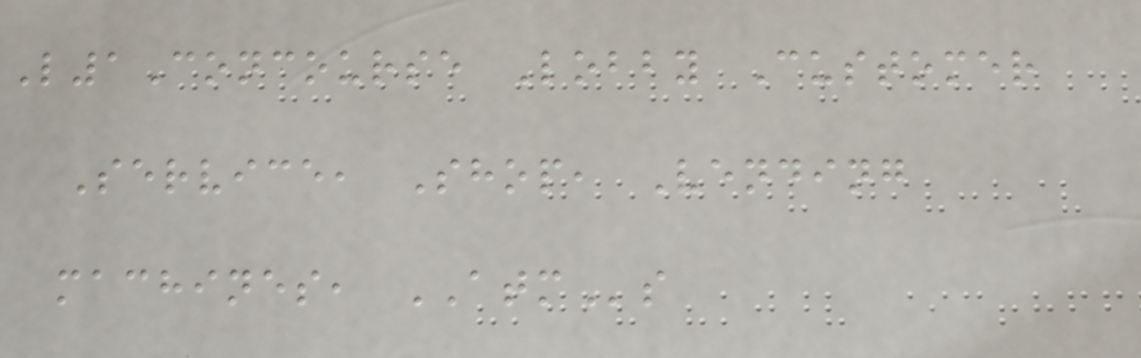L1Concourse Lobby Customer
Service, Shop, Vending
machines, ATMs
